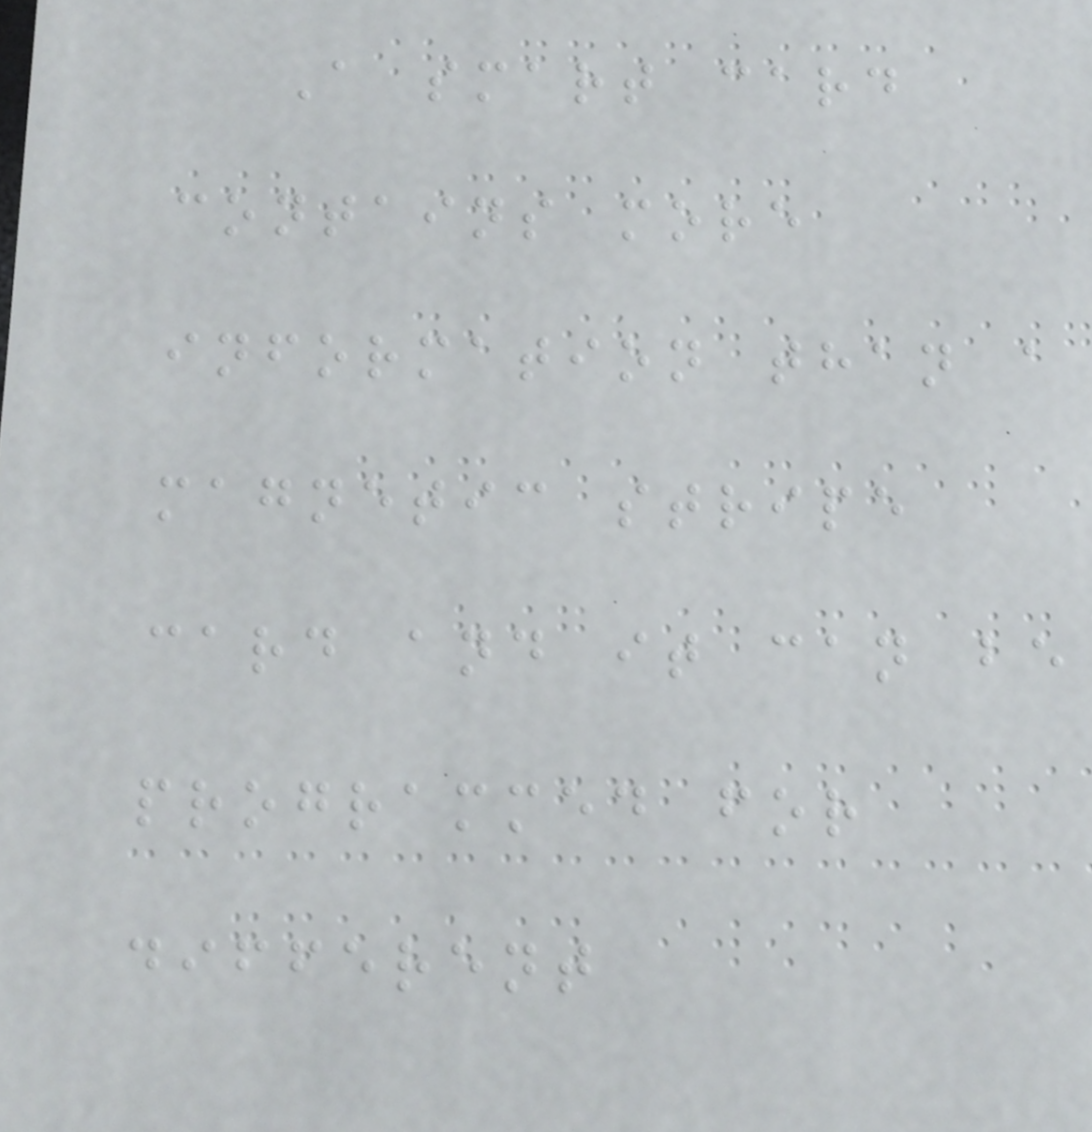A smart card
contains more
information than a
magnetic stripe
card and it can be
programmed for
different
